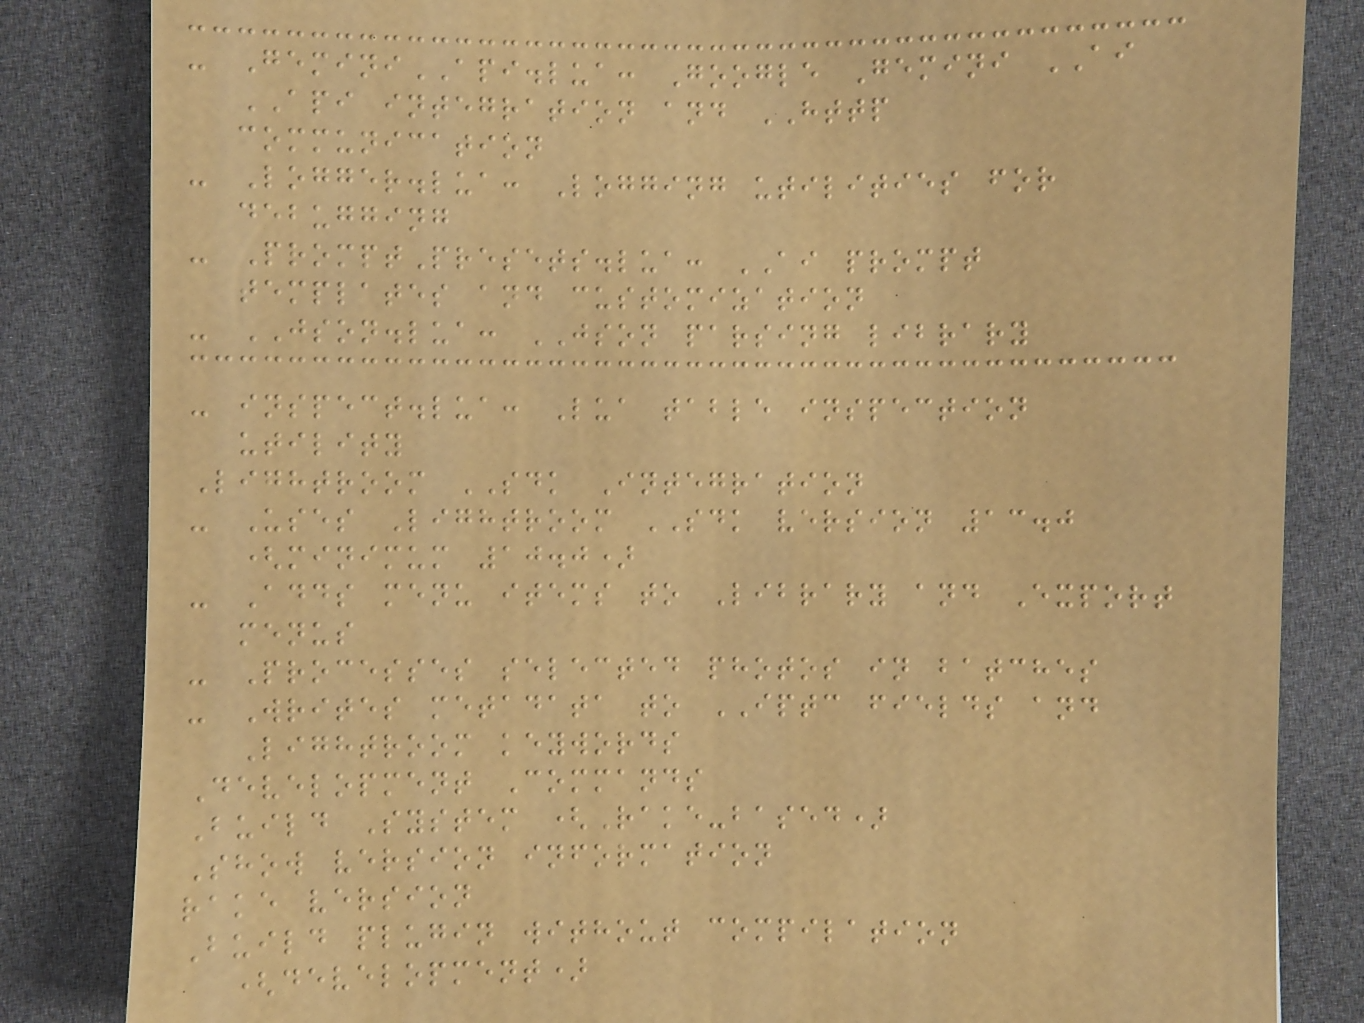- GeminiAPI.lua: Google Gemini AI
API integration and HTTP
communication
- Logger.lua: Logging utilities for
debugging
- PromptPresets.lua: AI prompt
templates and customization
- JSON.lua: JSON parsing library
- inspect.lua: Lua table inspection
utility
Lightroom SDK Integration
- Uses Lightroom SDK version 13.0
(minimum 10.0)
- Adds menu items to Library and Export
menus
- Processes selected photos in batches
- Writes metadata to IPTC fields and
Lightroom keywords
Development Commands
Build System (Rake-based)
Show version information
rake version
Build plugin without compilation
(development)
